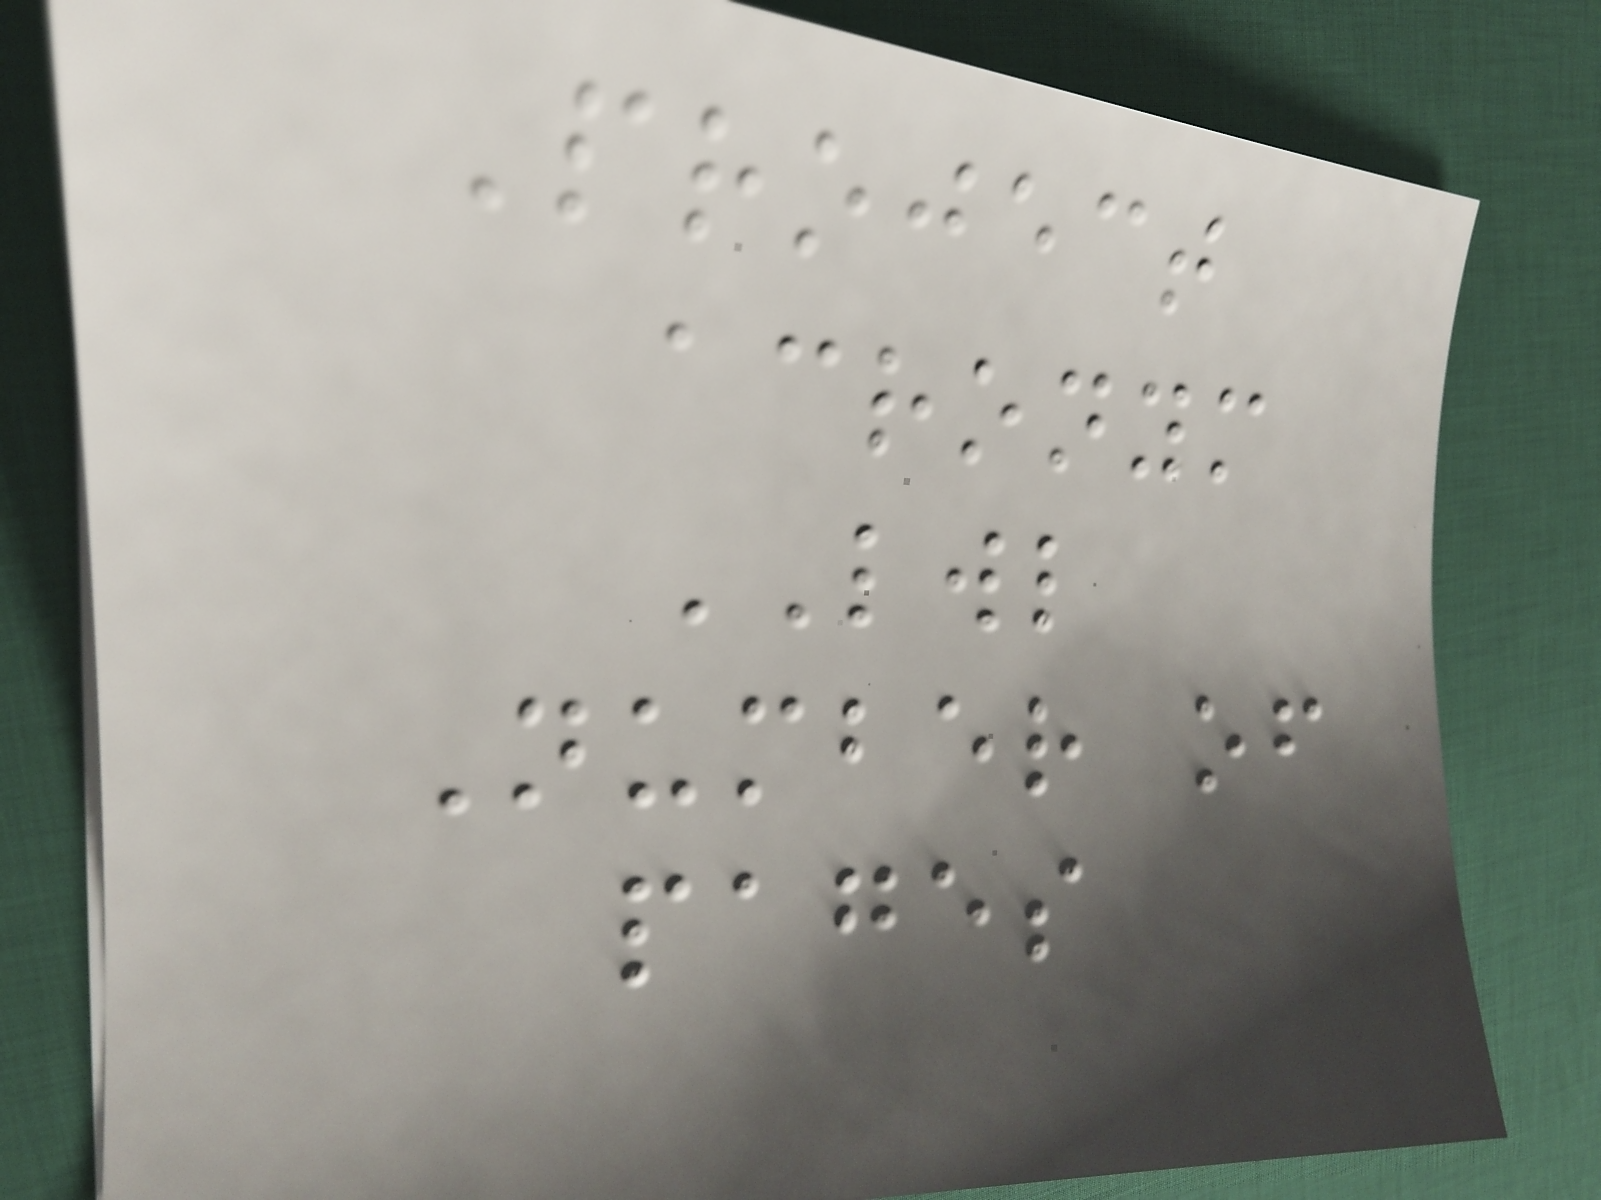Project
acronym
LWL
Number of
pages
